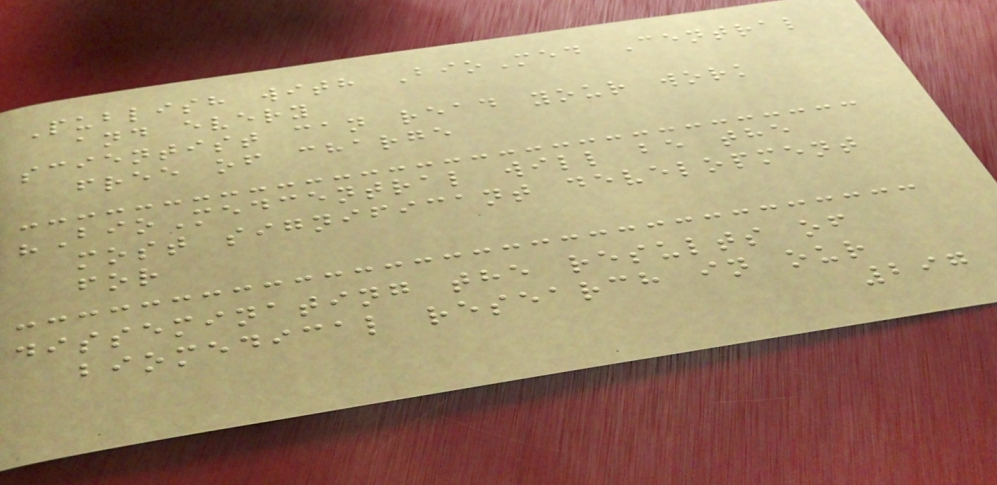Publish with BioMed Central
and every
scientist can read your work
free of charge
"BioMedcentral will be the
most significant development
for
disseminating the results of
biomedical research in our
297
